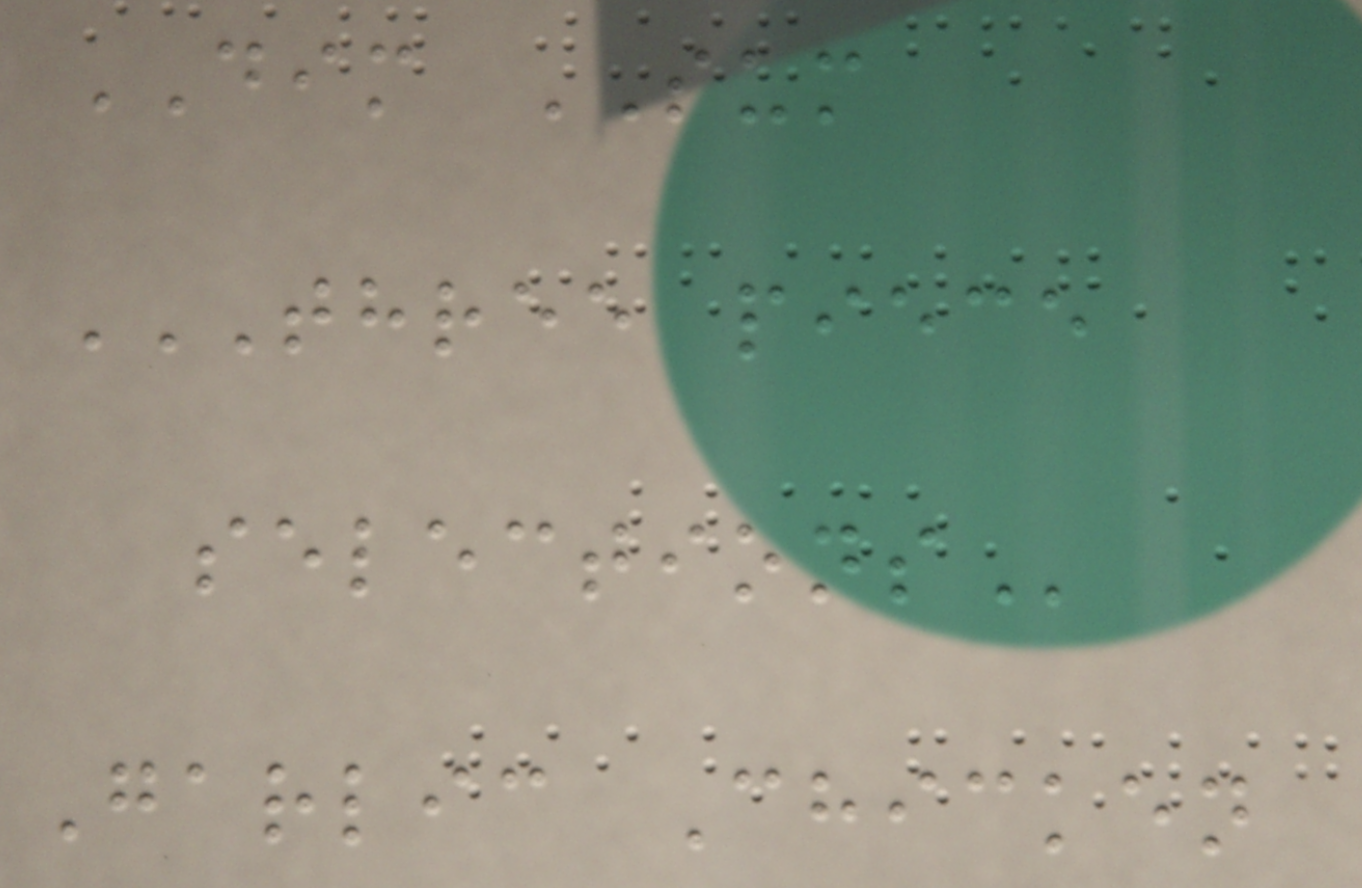DIM SUM
THREE PIECE
SELECTIONS
Garlic Chicken
